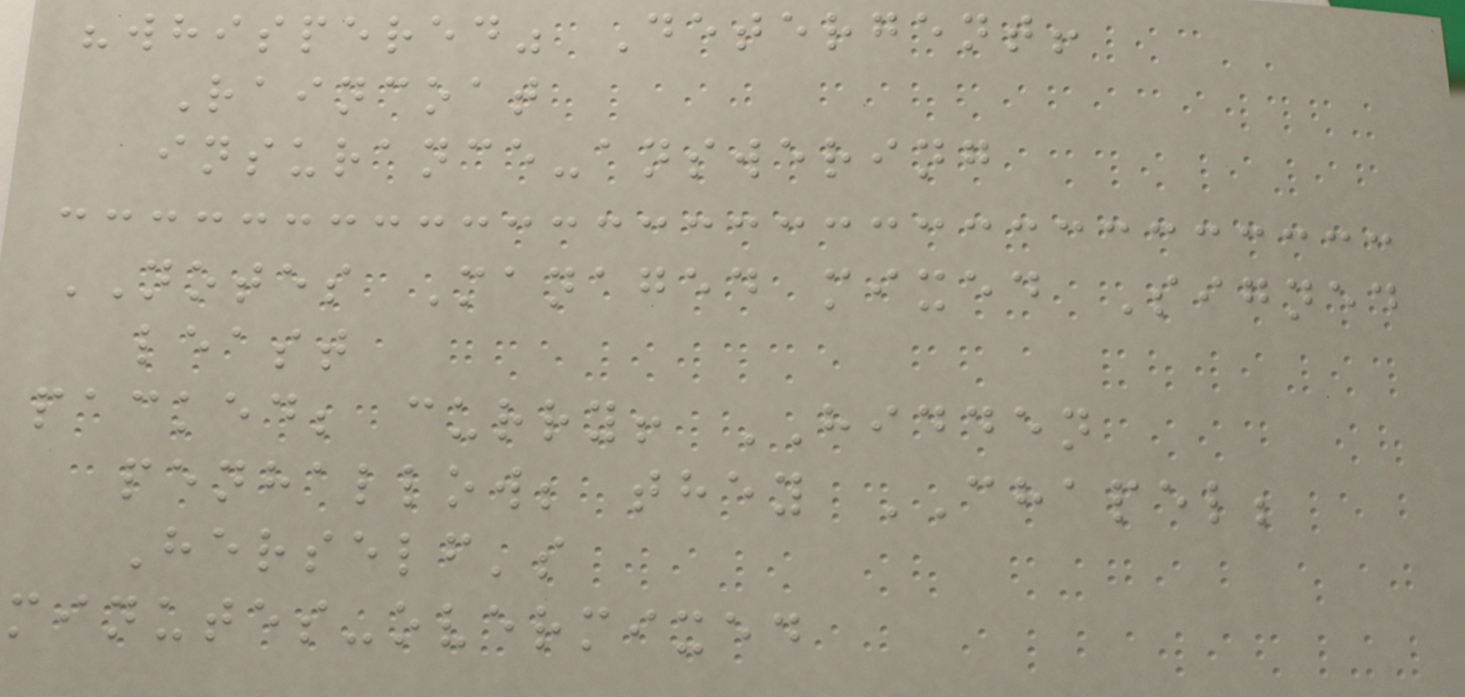"whispered" Detergent!
Raincoat
insurance-answering
NOTES Managed mixed Signed
least
packed; curry! HIDDEN
penhallow; they CHAPEL;
Herself's
minutes-overmixed
